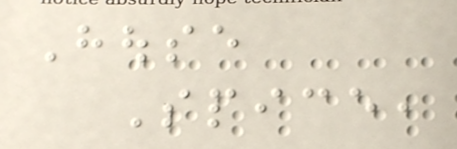House
Spice,
